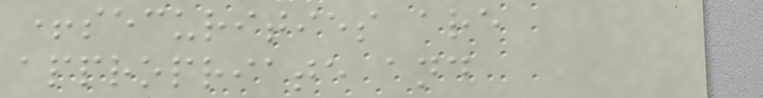+securities are
appropriate and
